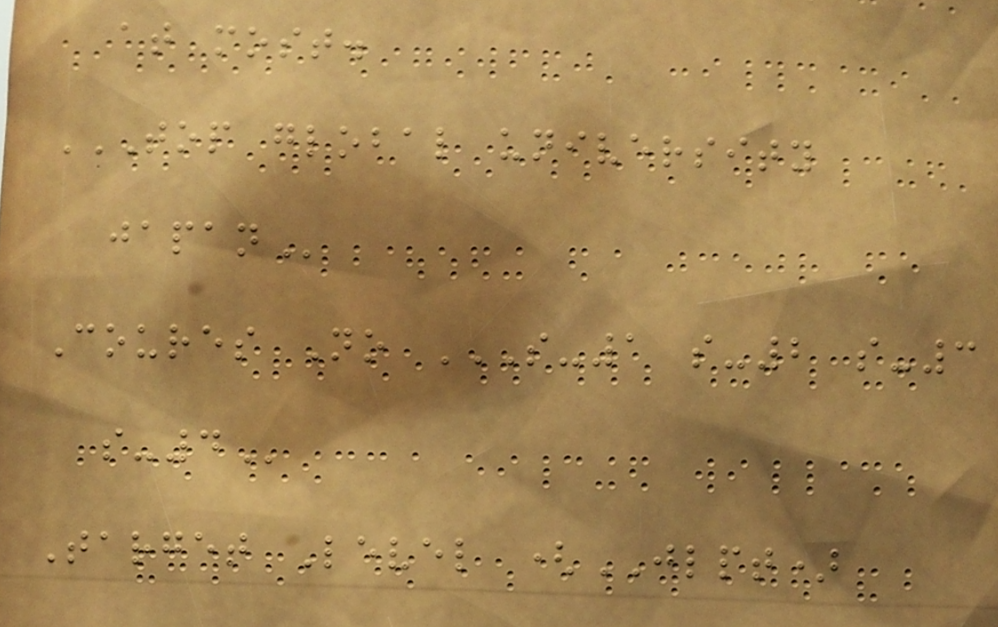at most.
TOP GLOBAL UNIVERSITY
JAPAN
Coures No S-1 S-2 S-3
S-4
Target Level (JLPT)
